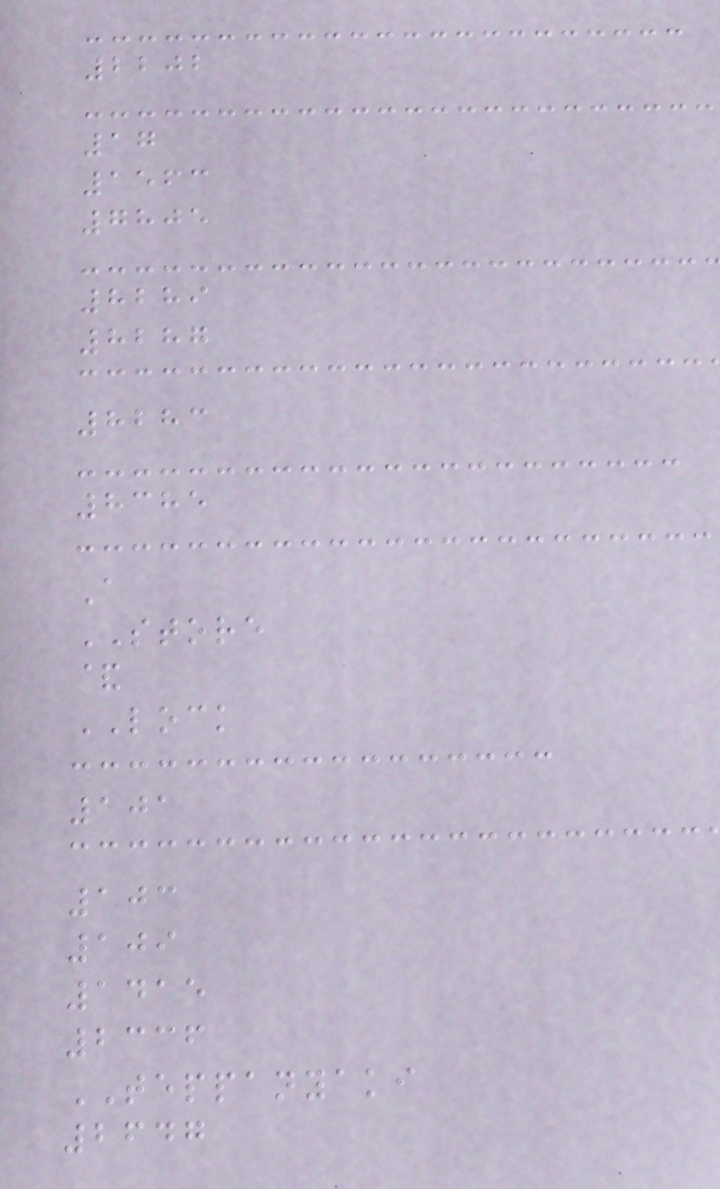2202
17
1563
7805
8289
8287
8283
8385
A
STORE
&
LOCK
101
103
109
1415
2336
TEPPANYAKI
2647
